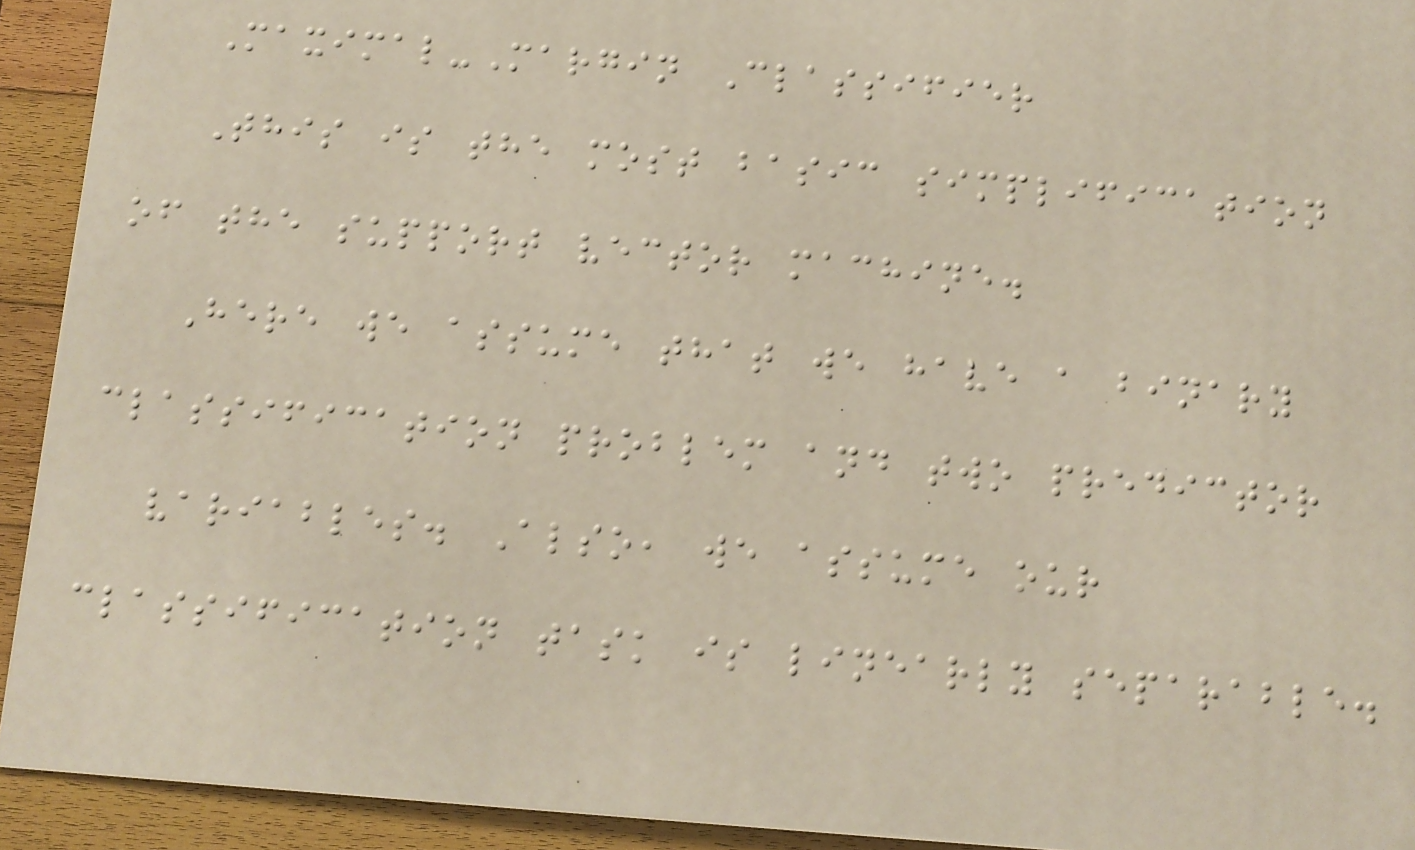Maximal-Margin Classifier
This is the most basic simplification
of the support vector machine.
Here we assume that we have a binary
classification problem and two predictor
variables. Also, we assume our
classification task is linearly separable.
